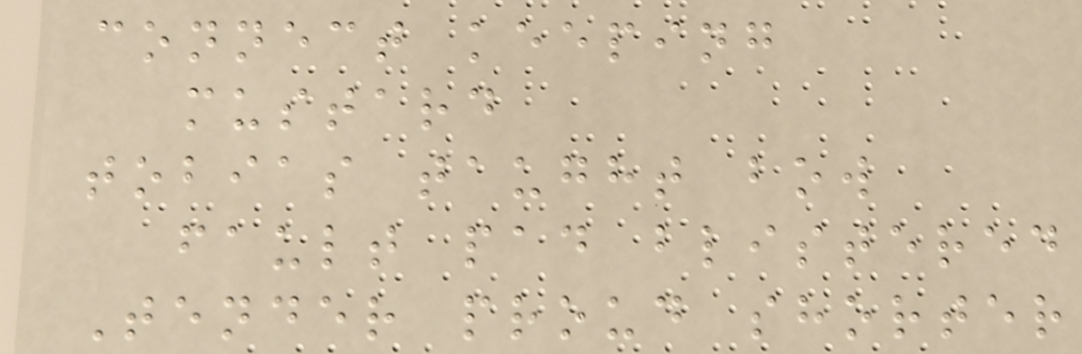connect keeping
mustard
tobias taught bow
fault pad blistered
Tender proud shorter
